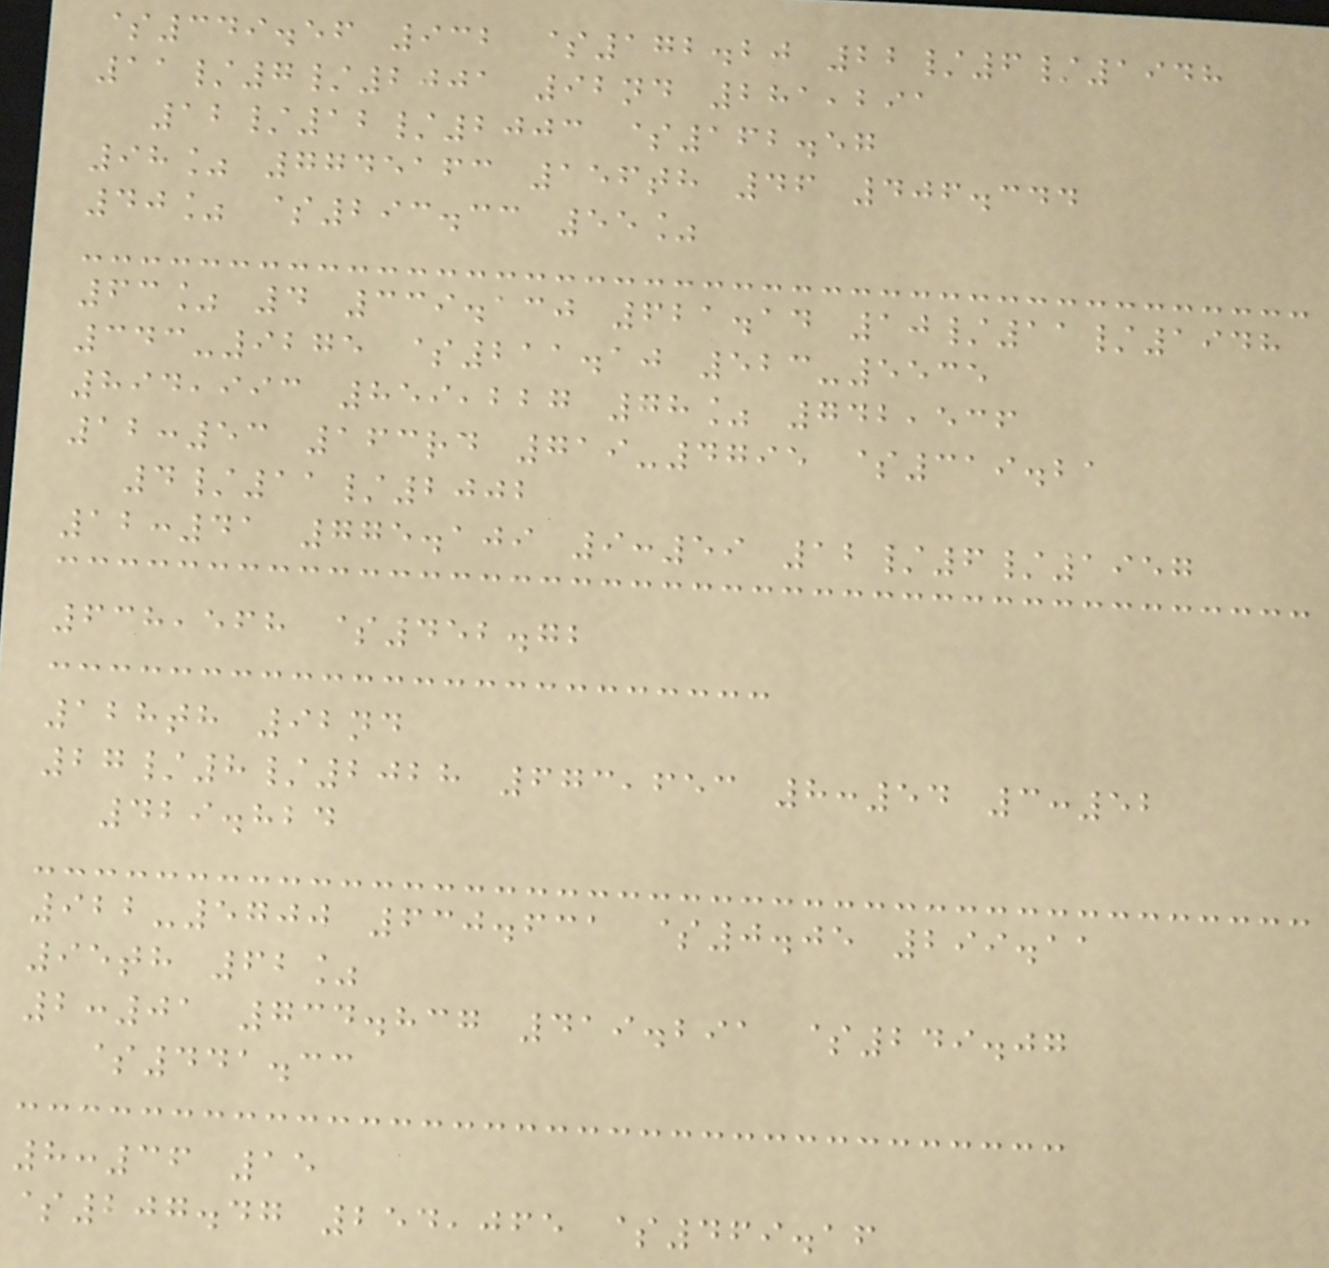$349.56 932 $172.20 22/6/1948
11/7/2001 92nd 281,291
12/12/2003 $162.57
98% 7745163 156th 46 406.344
40% $293.33 55%
63% 4 339.130 621.14 10/11/1948
343-9275 $211.10 523-5535
894,993 859,227 78% 742,536
12:53 163rd 719-4795 $319.21
4/11/2002
12:41 775.109 9:59 12/6/1957
638,568 $452.72
128th 92nd
27/8/2028 673,653 8:54 3:52
429.824
922-5700 630.631 $0.05 299.11
95th 62%
2:01 734.837 419.291 $249.07
$441.33
8:36 15
$207.47 254,065 $469.16
